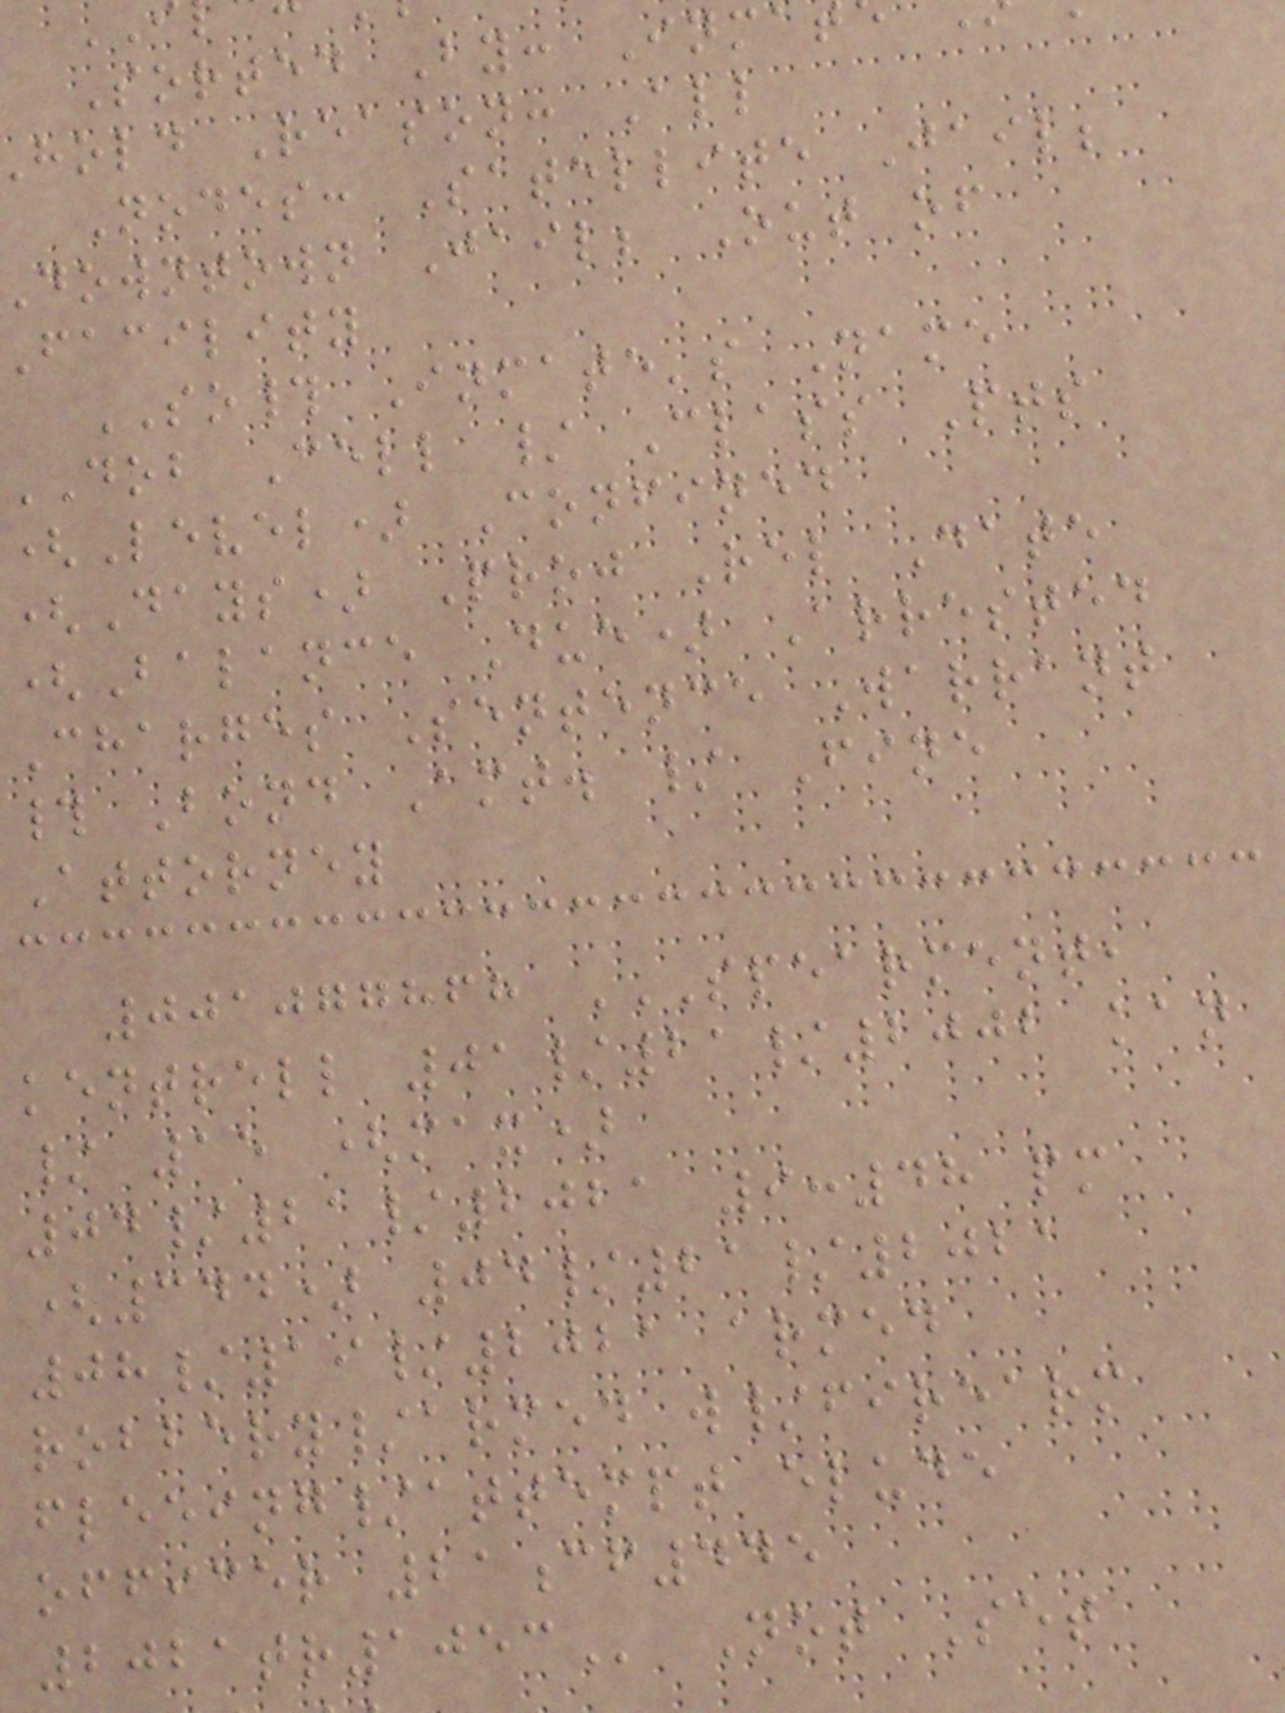Sorted By: Inma
hold Reason: All
Nodes: Satellite Jail;
downtown Jail; Out of
facility
SO# Inmate's Name
DOB Cell / Class Pts
(Level) Confined
(Days) Proj Rel Date
(Balance Due) Arrested
Charges Sentence Warrant
# Bond Amt. / Fine
Attorney
001077868 SPEARMENT,
kentrell 01/21/2002 kan
/ 15 (max)
04/21/2021 9:48 pm
(344) 04/21/2021
08/19/2021 armed
robbery/armed w/firearm
fleeing/attempt elude
officer 21cf445
Not Set
